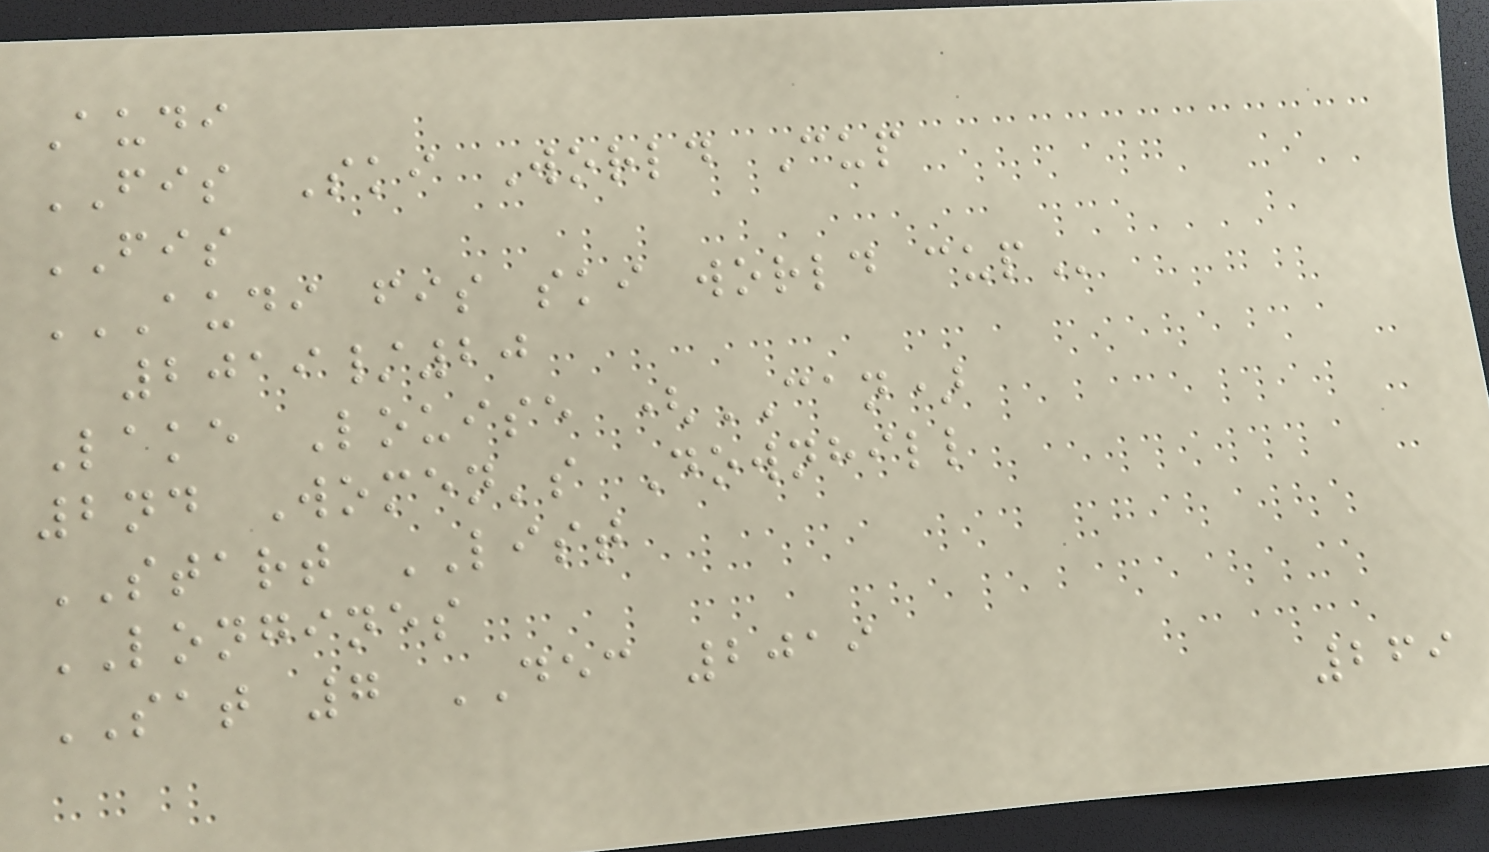Audi
FIS Ski World Cup
FIS
AUDI FIS SKI WORLD CUP
2019/20
Lake Louise (CAN)
2nd Women's Downhill
START LIST
LONGINES
SAT 7 DEC 2019
269
